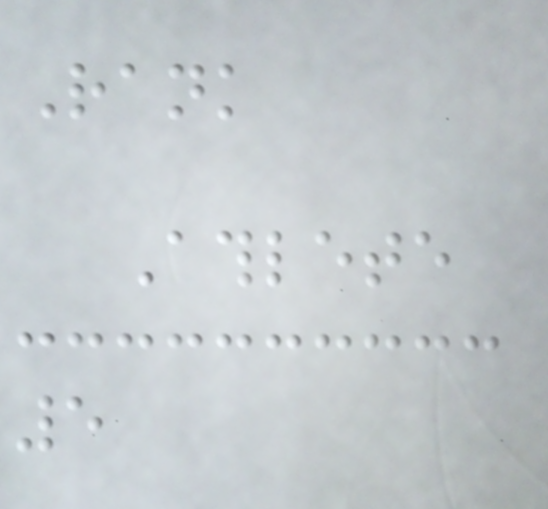Rank
Athlete
5
